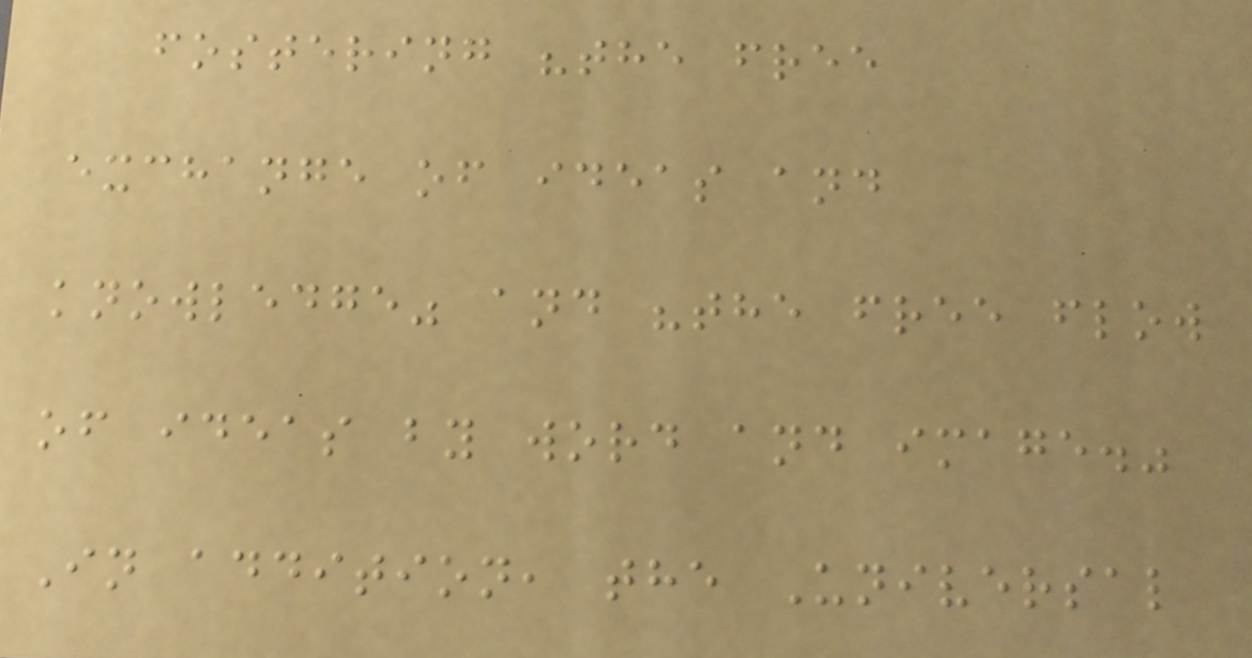fostering "the free
exchange of ideas and
knowledge" and "the free flow
of ideas by word and image."
In addition, the Universal
